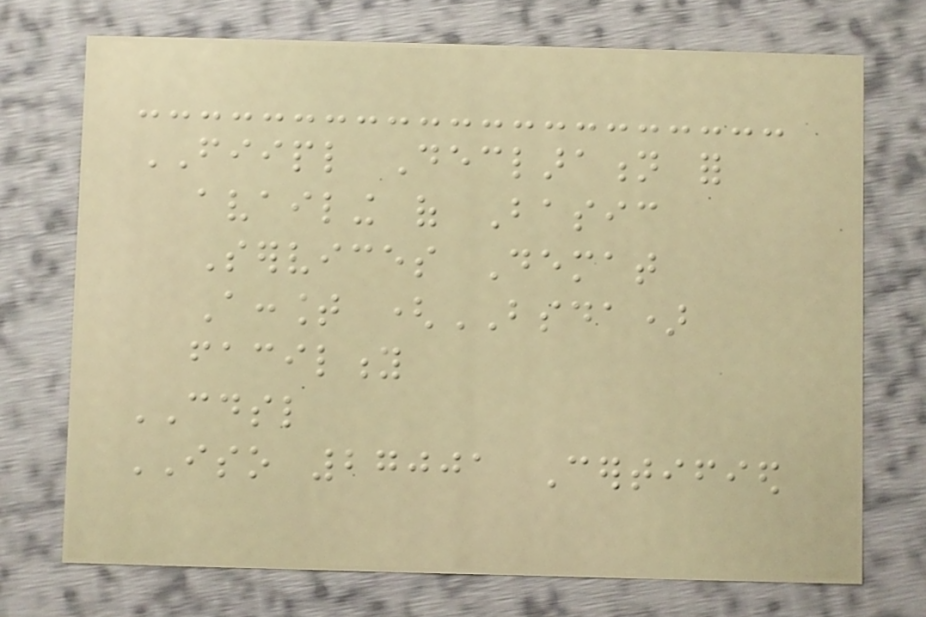FIIPL Declaration for
availing of Basic
Services Demat
Account (BSDA)
facility
CDSL
ISO 27001 Certified
